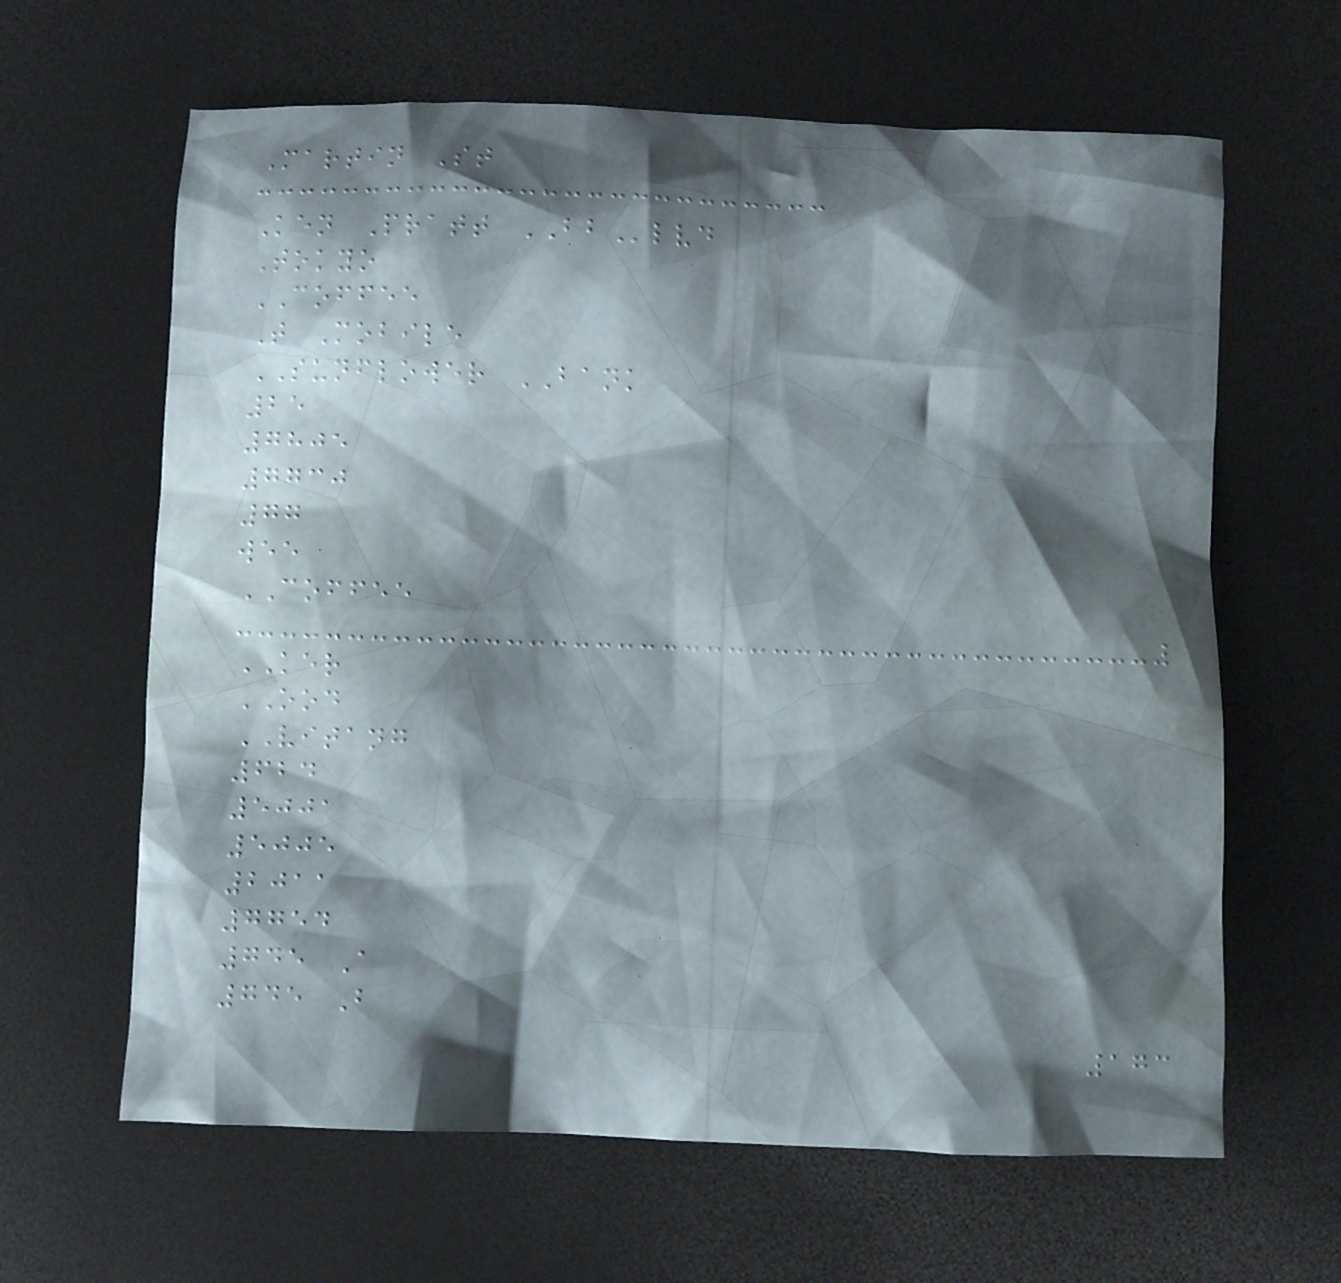Martin St
Ken Pratt BBlvd
Tokyo
COFFEE
T Mobile
SUNFLOWER BANK
25
7805
7730
77
wee
COFFEE
KER
OOD
VITANG
624
5001
5005
2011
7754
745 A
745 B
173
